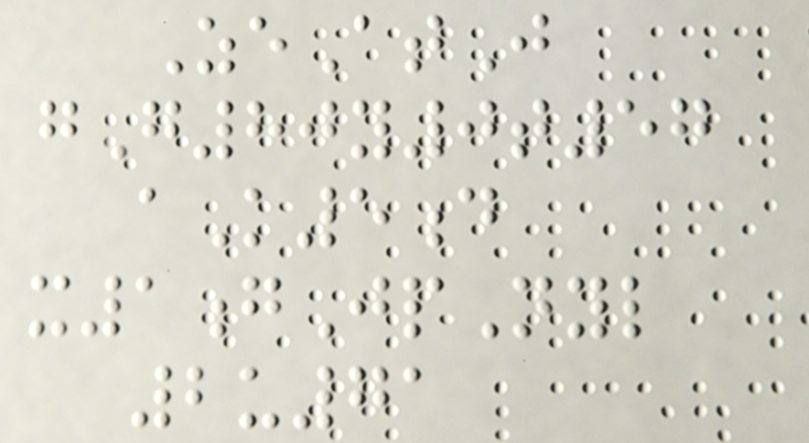ZeAtJ
gG80y0t57
aK5d
x1gJpNyl
2u71
